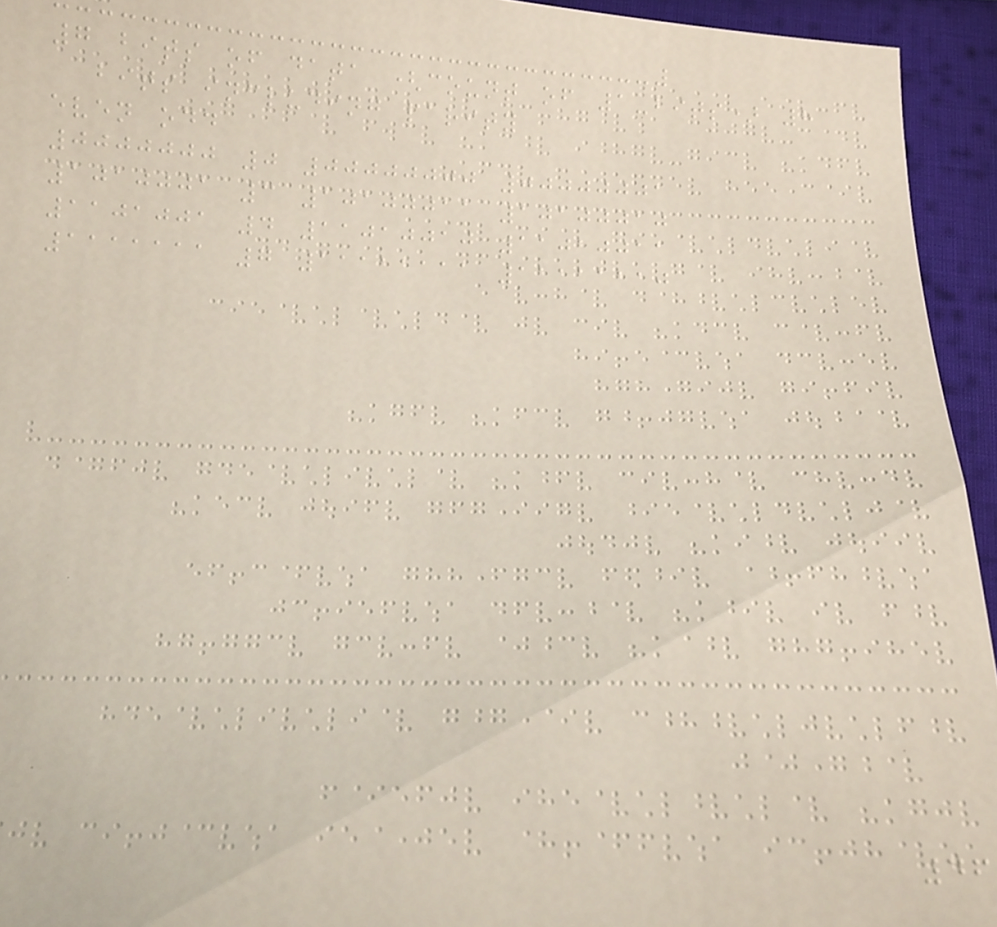7 bits of data (count of 1-bits) 8
bits including parity
even odd
0000000 0 00000000 00000001
1010001 3 10100011 10100010
1101001 4 11010010 11010011
1111111 7 11111111 11111110
46
